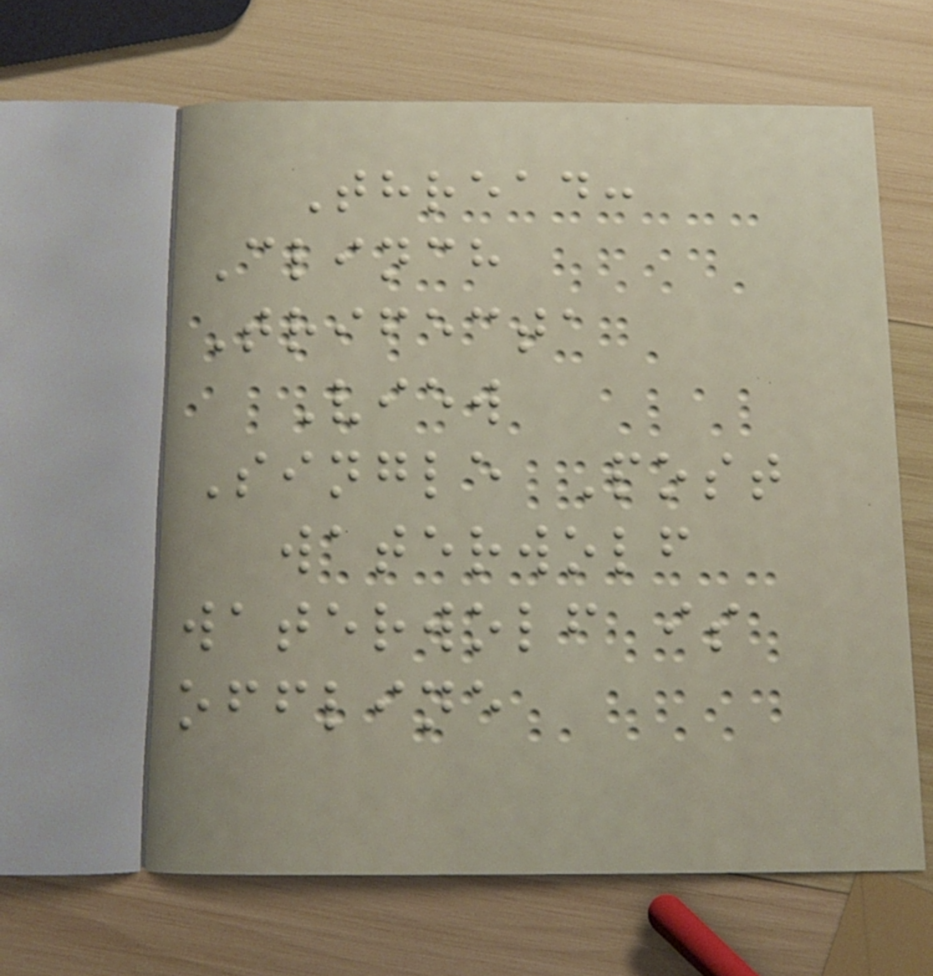Thread:
Clinch
Trifecta
View
Single Post
waterwolf
waterwolf is
offline
